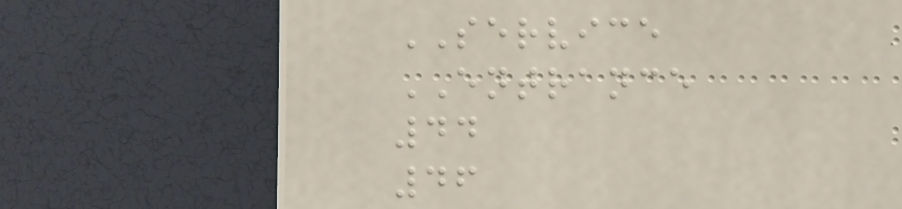SERVICE
ENTRANCE
44
46
